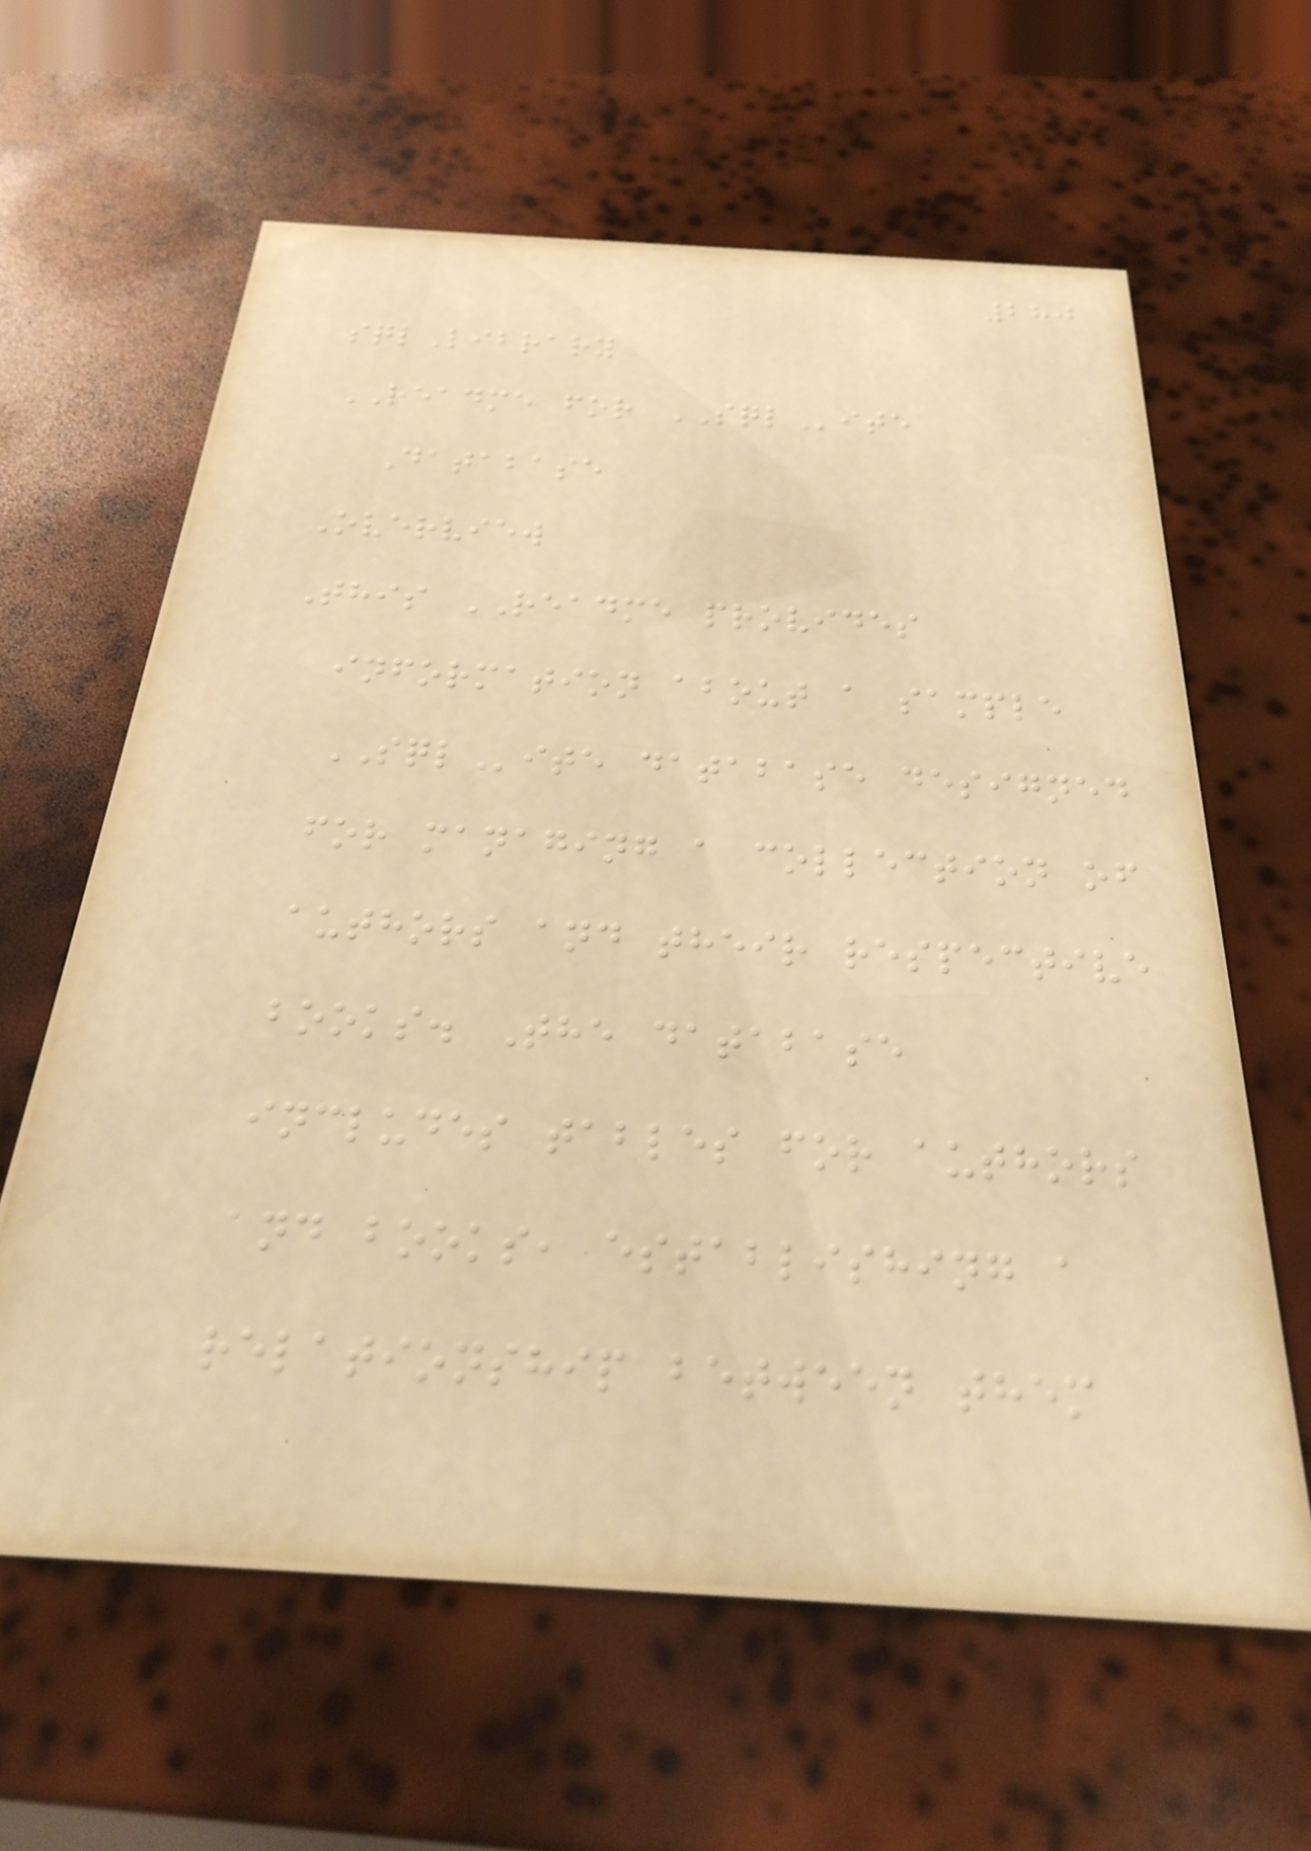280
sqlLibrary
README for SQLite
Database
Overview
This README provides
information about a sample
SQLite database designed
for managing a collection of
authors and their respective
books. The database
includes tables for authors
and books, establishing a
relationship between them
